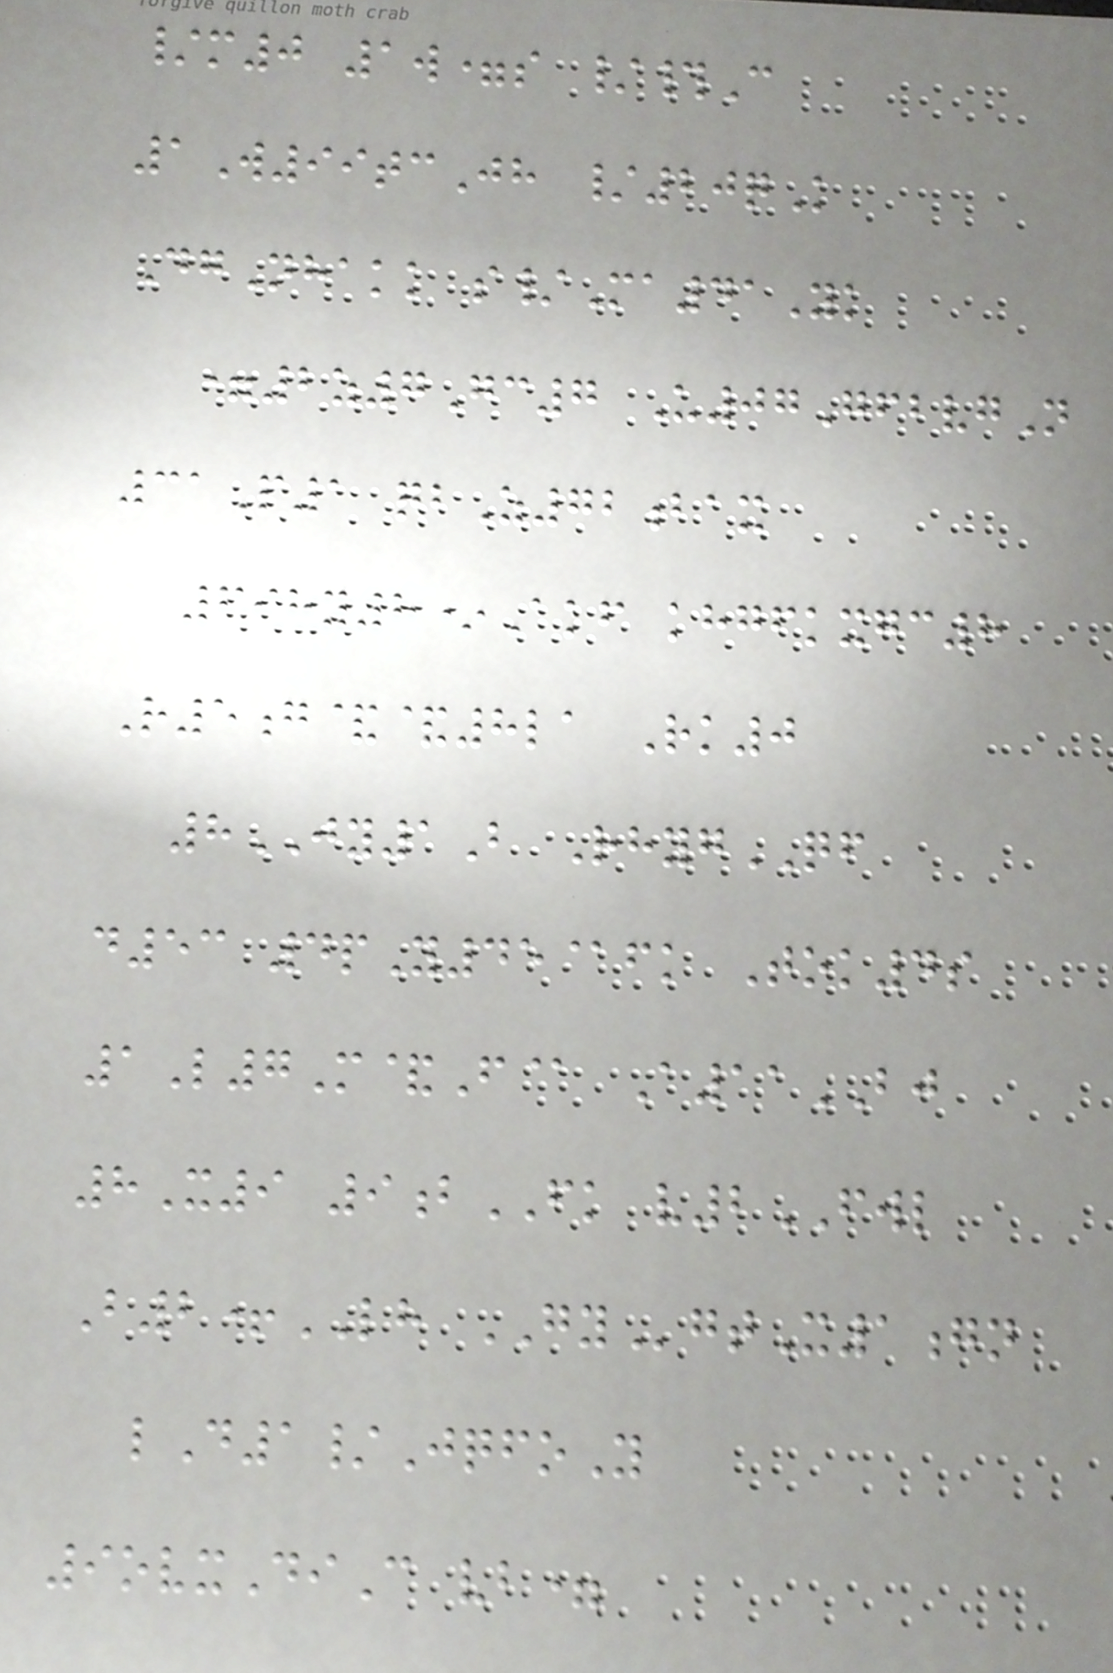/m0 1w=s /#C
1W99tcJh /20qK
DgNhakk s/Ma41Yk
=2z7Gc7 U07GfbvgN
31P1 qbZ72bax
698y8*Akf khgfkxgc8
R5g&&8la Rk0
8JY1B RhygQF
d53 4pY45@fk Tok4s
1L7M&F@ A11BJ
8X9 9bFK v2FWL
B2+LH GYgtX1gn
lD1/JqfoY
9ovxDiC vb=
